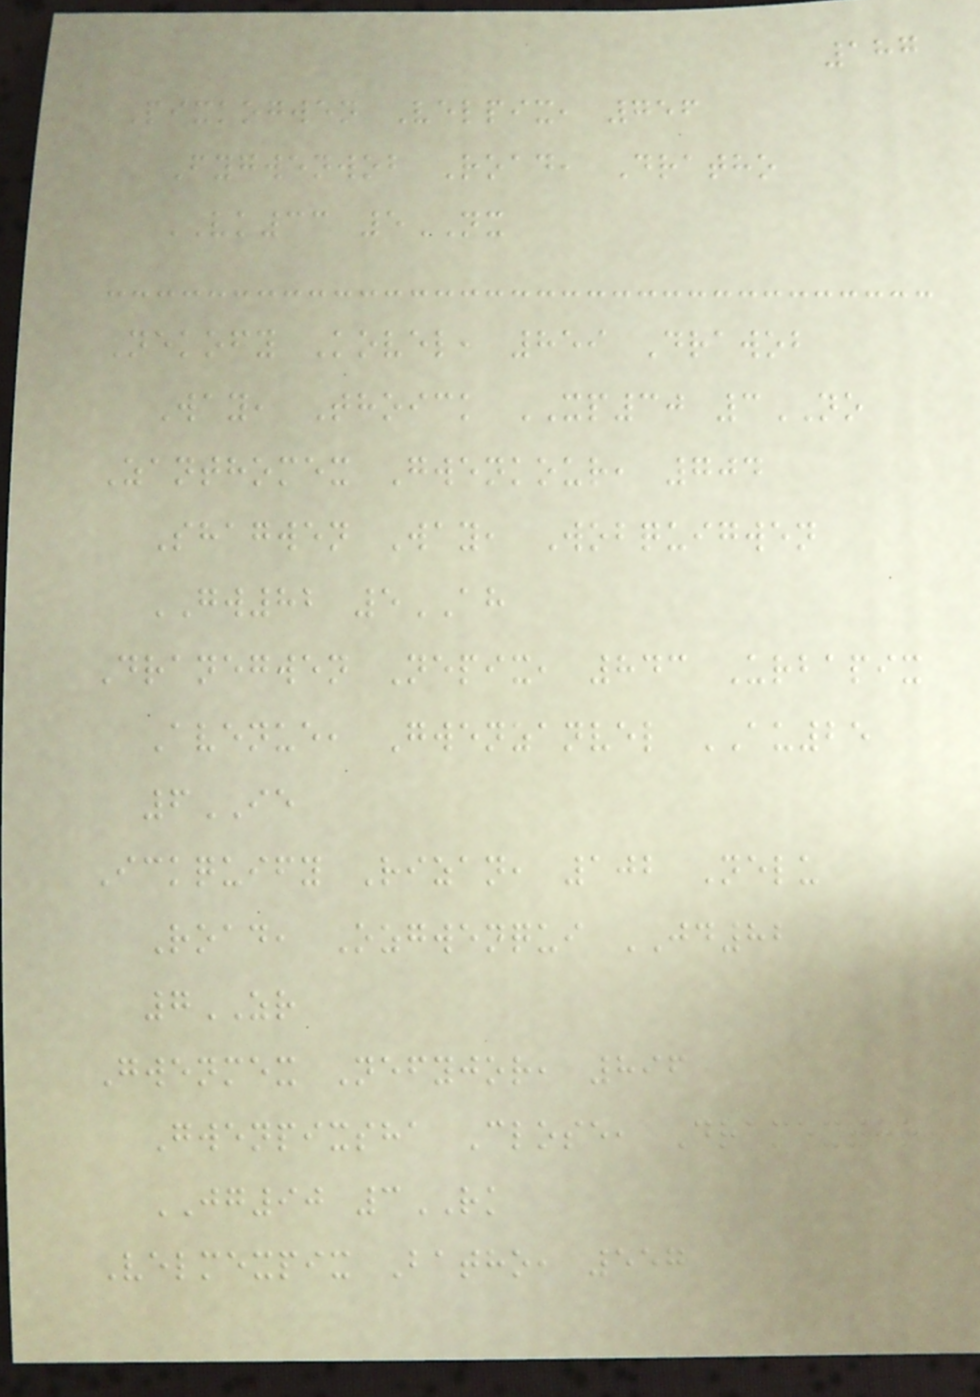187
Pixkogwen Velpix, 756
Fygwenwob Road, Dratho
VK33 5NX
Nekofy Kovel, 859 Drawob
Way, Thoick XP30 3NO
Zanthomex Gwenkour, 704
Shagwen Way, Wobquigwen
GW82 5AH
Dranegwen Nepix, 843 Urbapix
Avenue, Gwenzanvel AU25
6IE
Ickquify Rizan, 102 Nelu
Road, Ozgwenqui JD82
7ZR
Gwenmex Nefyjor, 896
Gwenpixsha Close, Dramextho
JG90 3RK
Velmexpix Batho, 557
